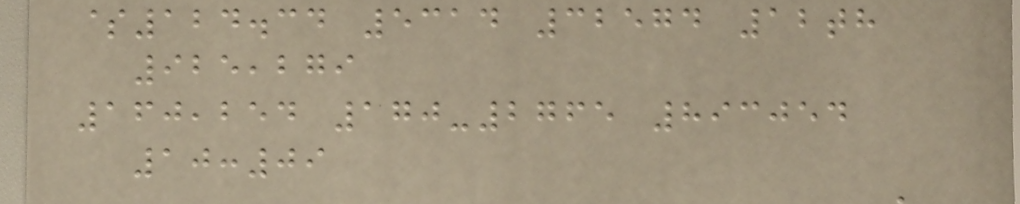$124.34 5314 32574 12th
925,279
160,254 170-2765 893054
10:09
